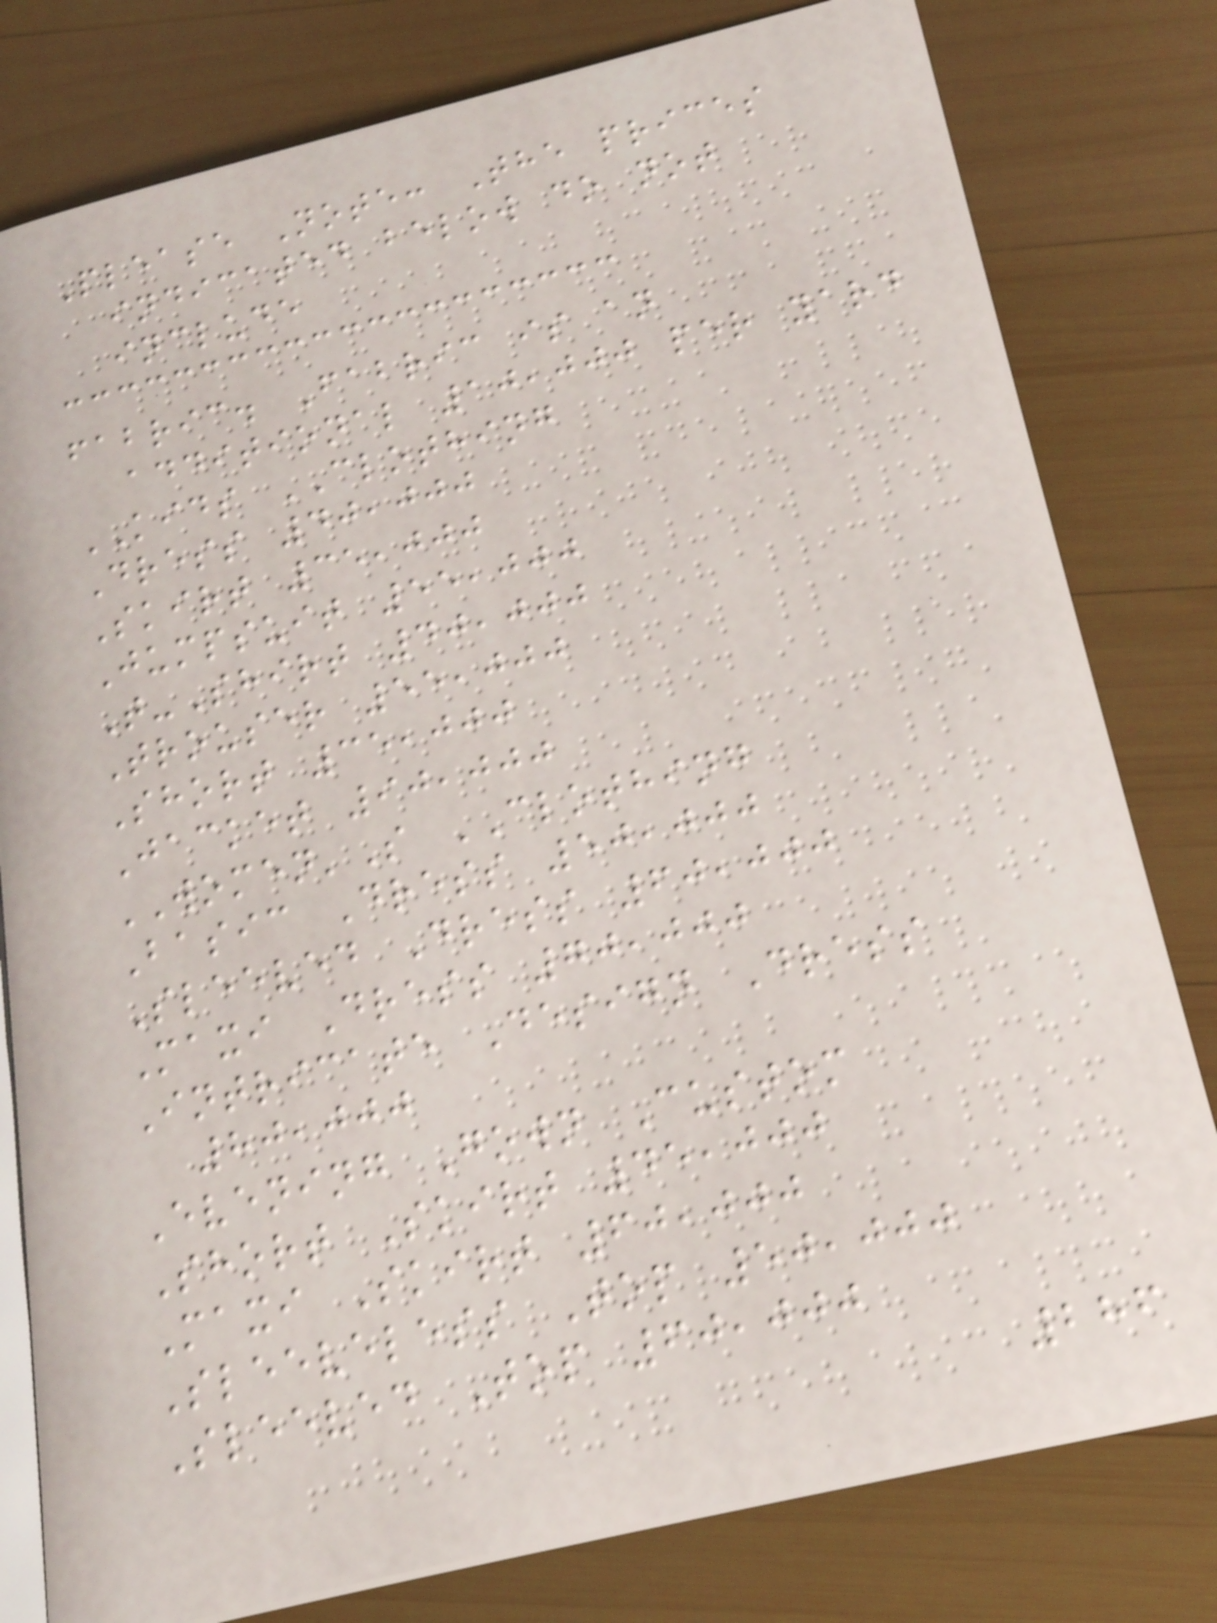Please Note: The prices
indicated below do not
include
fabric. Fabric is an
additional 10,000 per yard
KIDS CLOTHING
Dress 40,000
Skirt 35,000
Jumpsuit 55,000
T-Shirt 40,000
Trouser 55,000
Short 35,000
Jacket 90,000
WOMEN'S CLOTHING
Basic Dress 50,000
Sleeved Dress 60,000
Maxi Dress 70,000
Intricate Design Dress
80,000
Evening Gown Custom
Short Skirt 45,000
Maxi Skirt 60,000
Sleeveless Top 50,000
Sleeved Top 60,000
286
